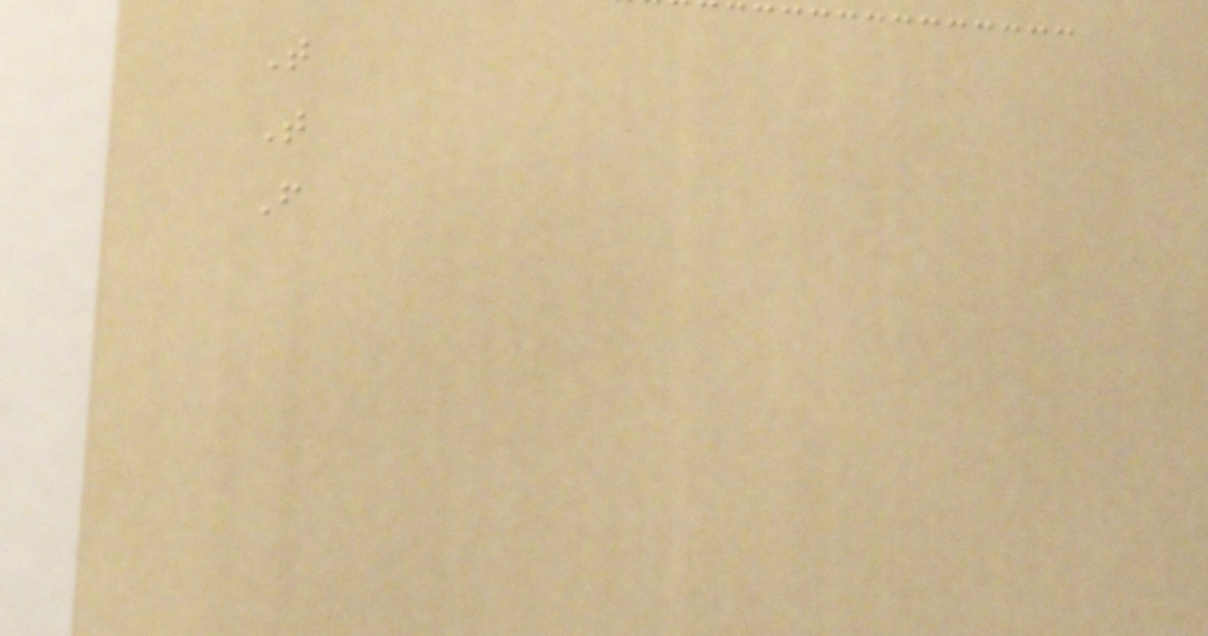T
T
F
